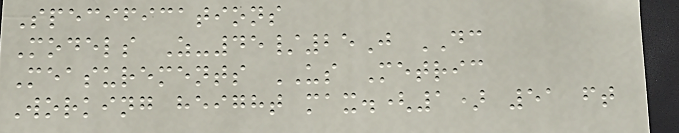Specifications
Models Z-45/25J DC
Measurements US Metric
Working height max.(1) 51 ft
